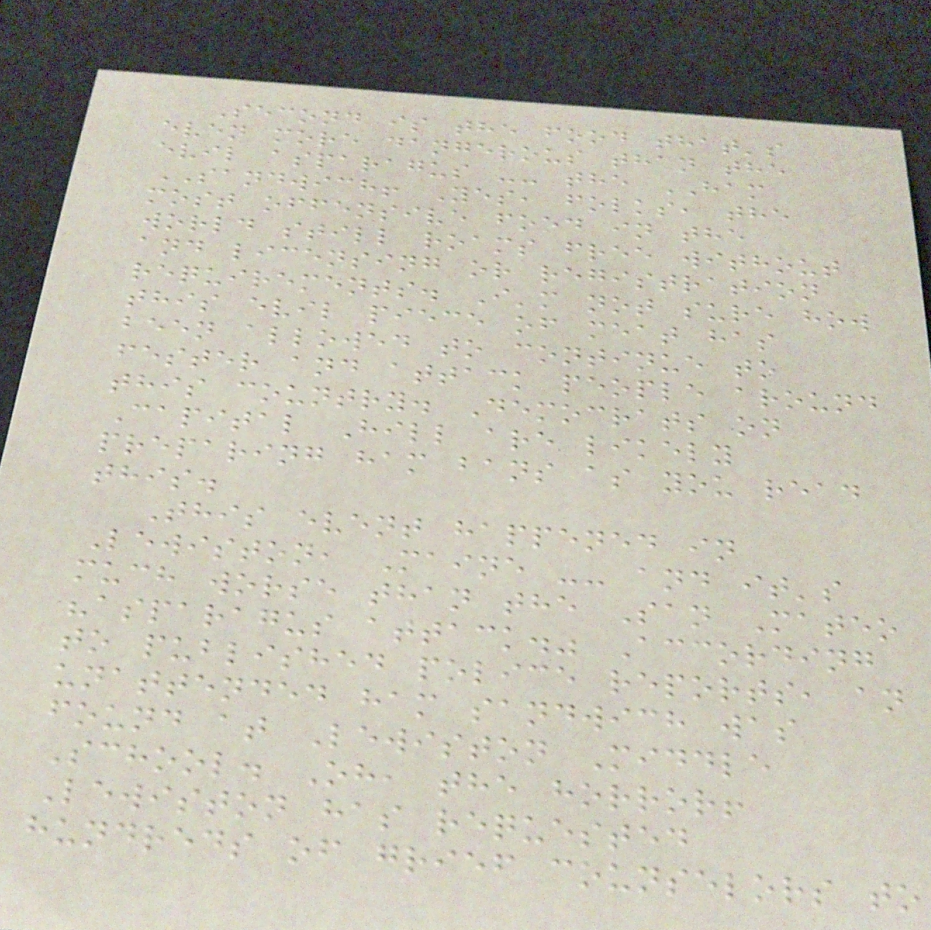Second is the food that's
even more dangerous than the
evil asparagus -- the HAM
SANDWICH! Yes, folks, the
most offensive food in the
world still roams free without
and licensing or registration
requirements. I'm not sure how
this evil piece of meat has
been allowed to continue to
fester and attack people around
this country. Democrats on
Capital Hill are likely
preparing ham bans as you read
this.
This event happened in
Lewiston, Maine -- and it's
much worse than the San Mateo
"asparagus attack." According
to published police reports, an
unattended ham sandwich was
found at Lewiston Middle
School. Oh, the horror!
Lewiston has requested
hundreds of grief counselors to
